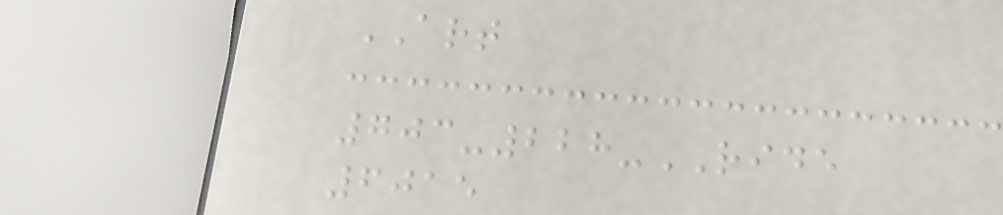ART
703-228-RIDE
6015
